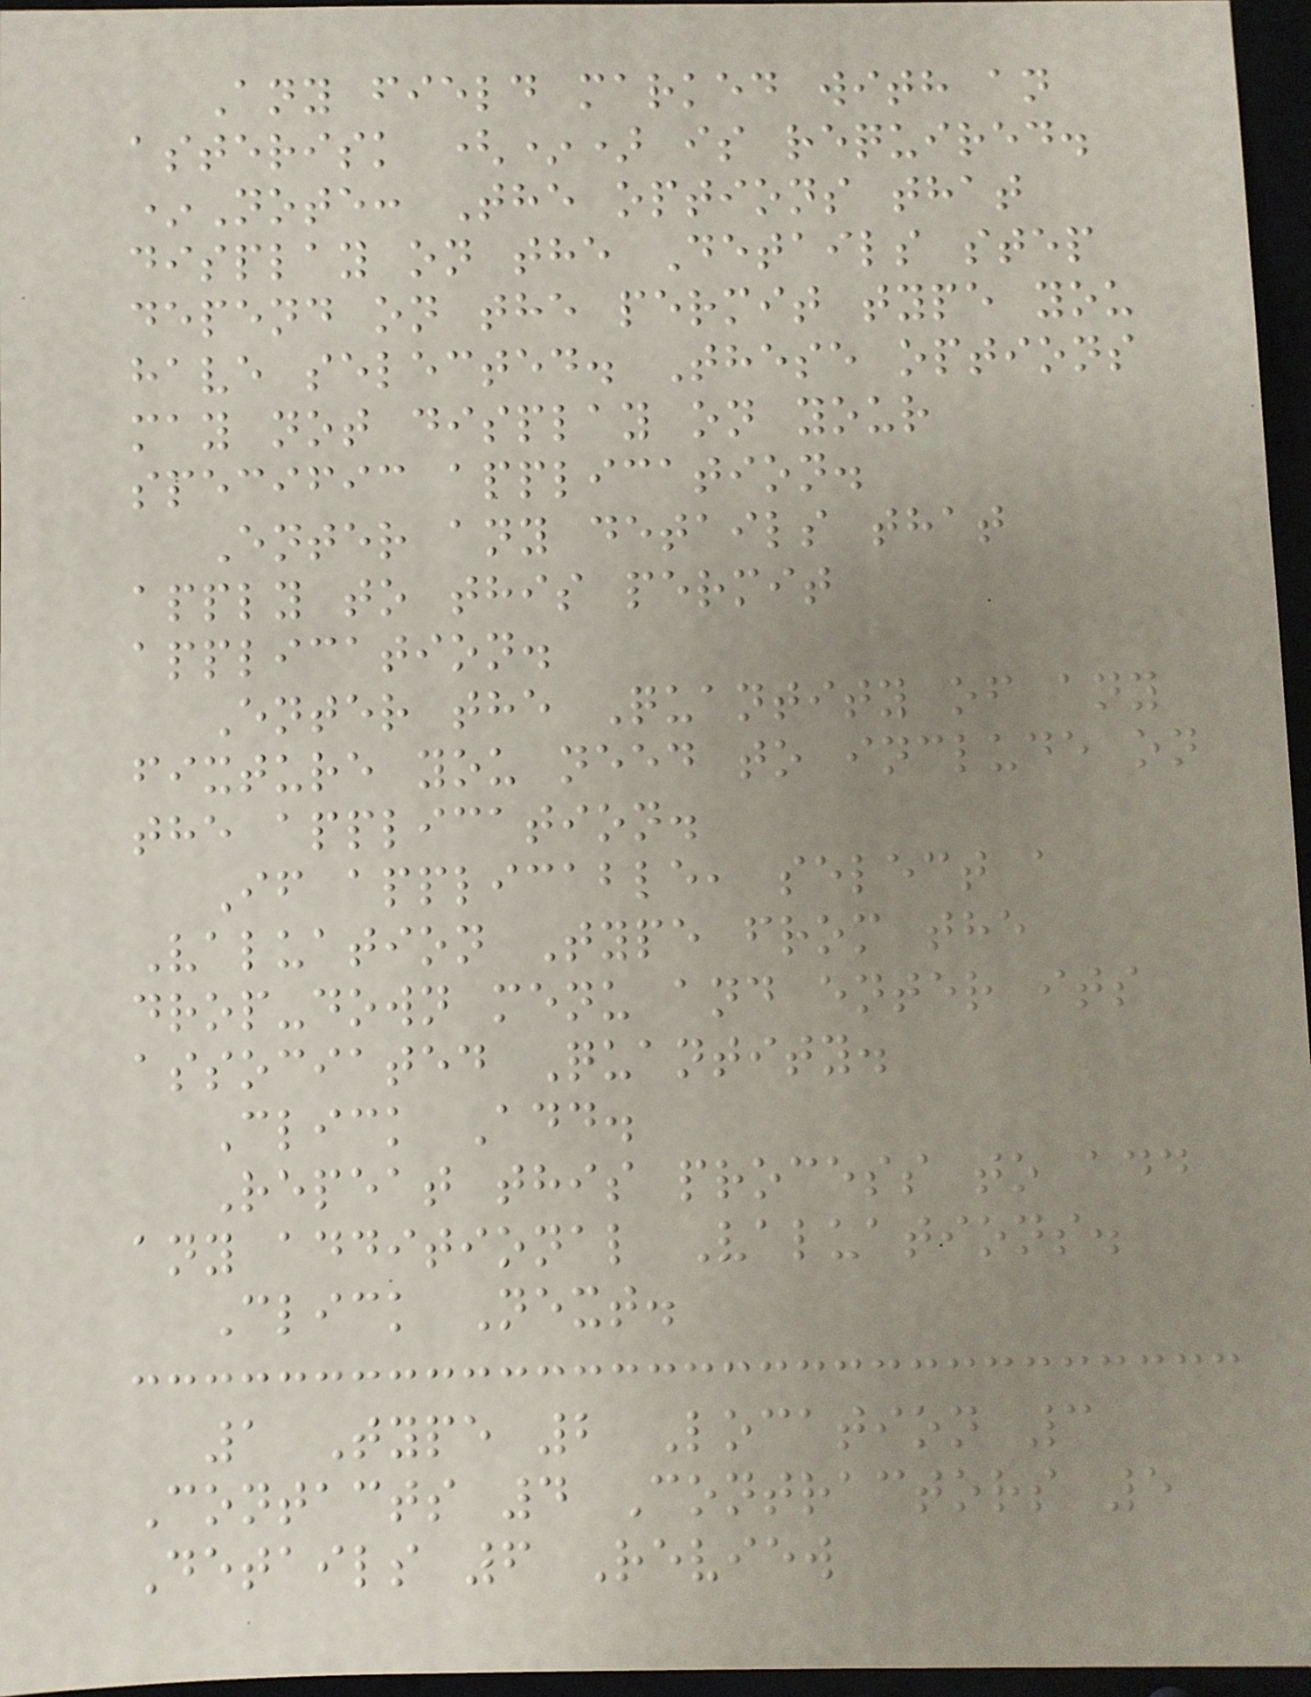Any field marked with an
asterisk (*) is required.
*Note: The options that
display on the Details step
depend on the permit type you
have selected. These options
may not display on your
specific application.
Enter any details that
apply to this permit
application.
Enter the Quantity of any
fixture you need to include on
the application.
If applicable, select a
Valuation Type from the
drop-down menu and enter its
associated Quantity.
Click Add.
Repeat this process to add
any additional Valuations.
Click Next.
1 Type 2 Location 3
Contacts 4 Contractors 5
Details 6 Review
